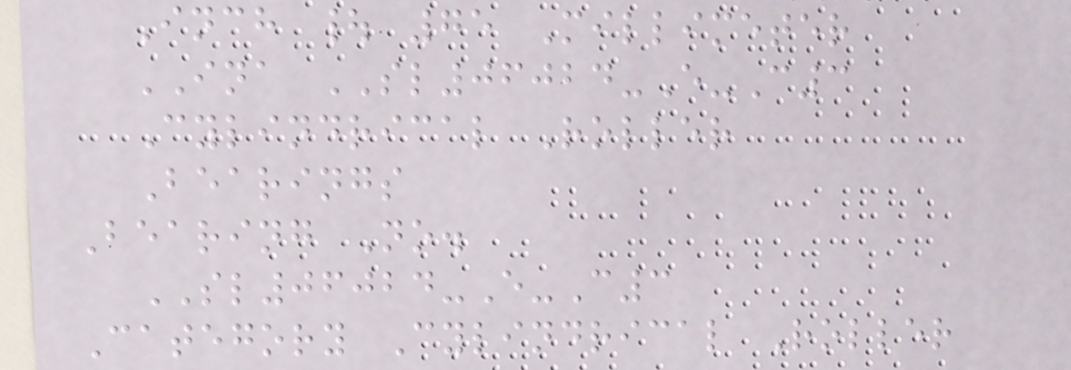Inch | 75 Millimeter
INA SL06024-E-C3
Cylindrical Roller
Bearings
Bearing No.
SL06024-E-C3
Category Cylindrical Roller
